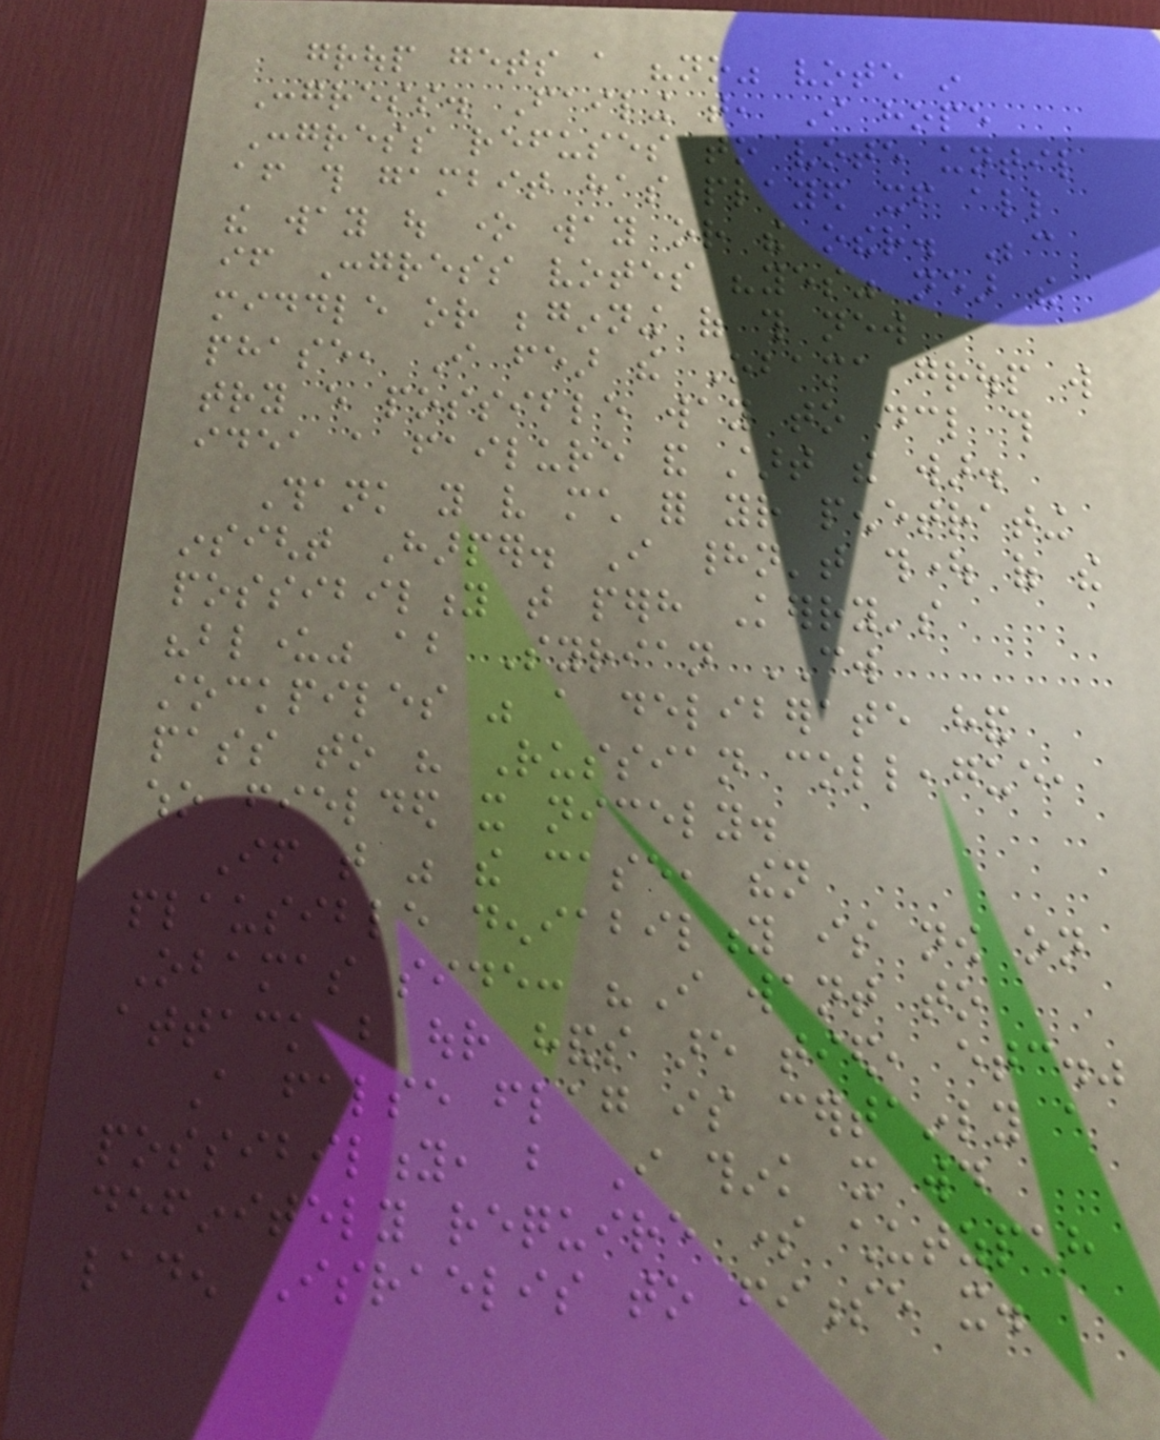group gets a "no" vote in
Congress. Failing that, I hope
Congress refuses to vote until
after this gambit has played itself all
the way out one way or the other. Because
if Congress votes "yes" near the
middle or beginning of this new
phase, I fear the Obama group will
try every possible way to declare this
idea a failure and start the war.
Thank you very much for your penetrating
insight Harper. I hadn't thought of the
possibility that perhaps Kerry's
"blunder" about Syrian CW
stockpiles was a deliberate hand
pass to his Russian colleague,
who fielded it nicely.
If that was the case, then
plausible deniability is now on
Obamas side: "I want to
attack but our hands are tied, etc."
A false flag is certainly a
possibility, but I think it would
definitely require some chutzpah
laden Israelis to finesse it.
